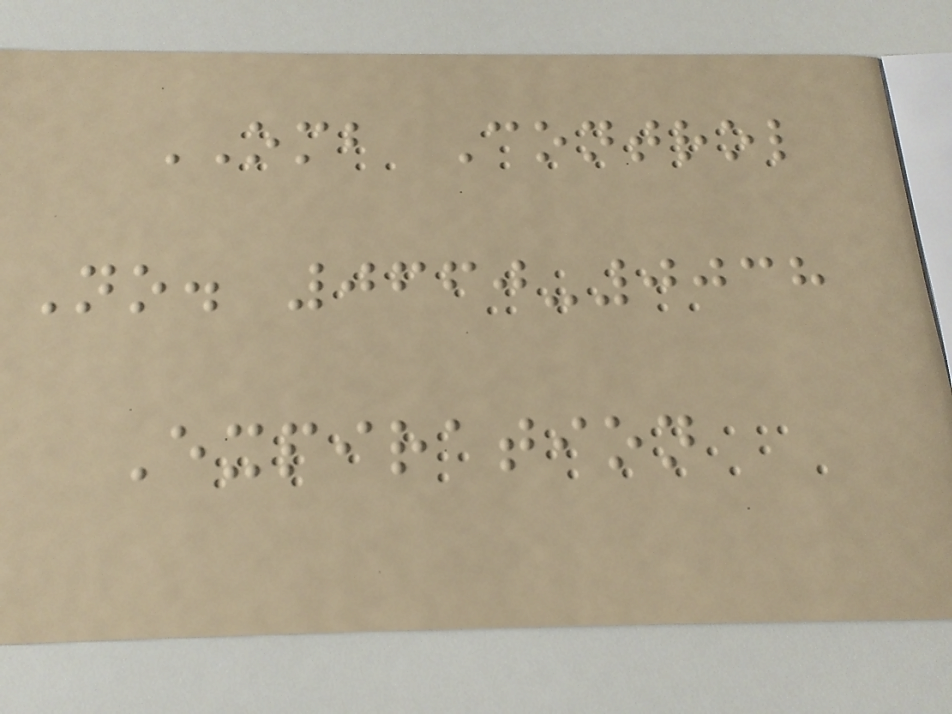OMB Control
No. 0660-0038
Expiration
